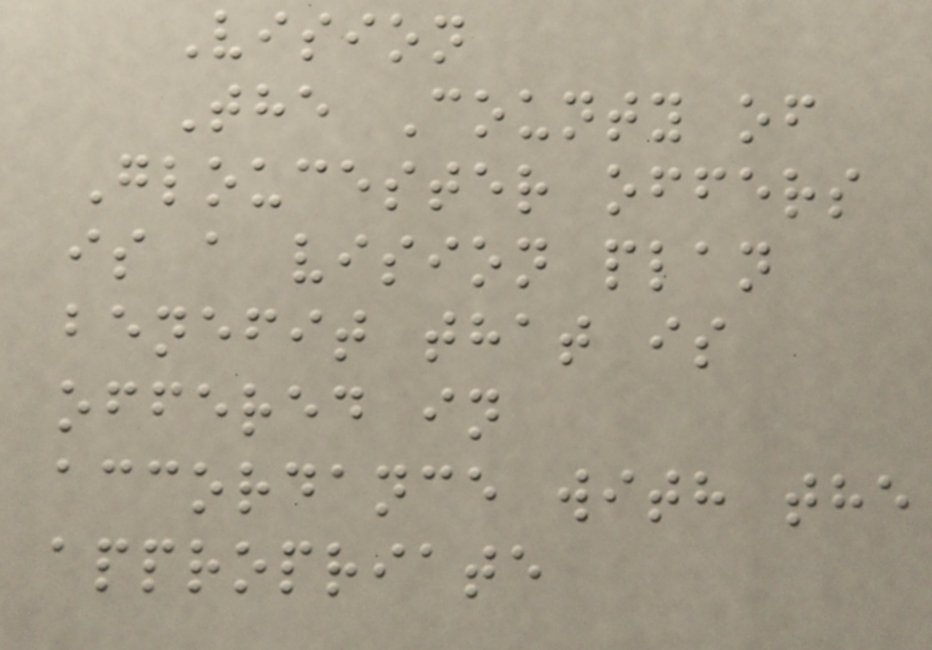Vision
The County of
Gloucester offers
is a vision plan
benefit that is
offered in
accordance with the
appropriate
